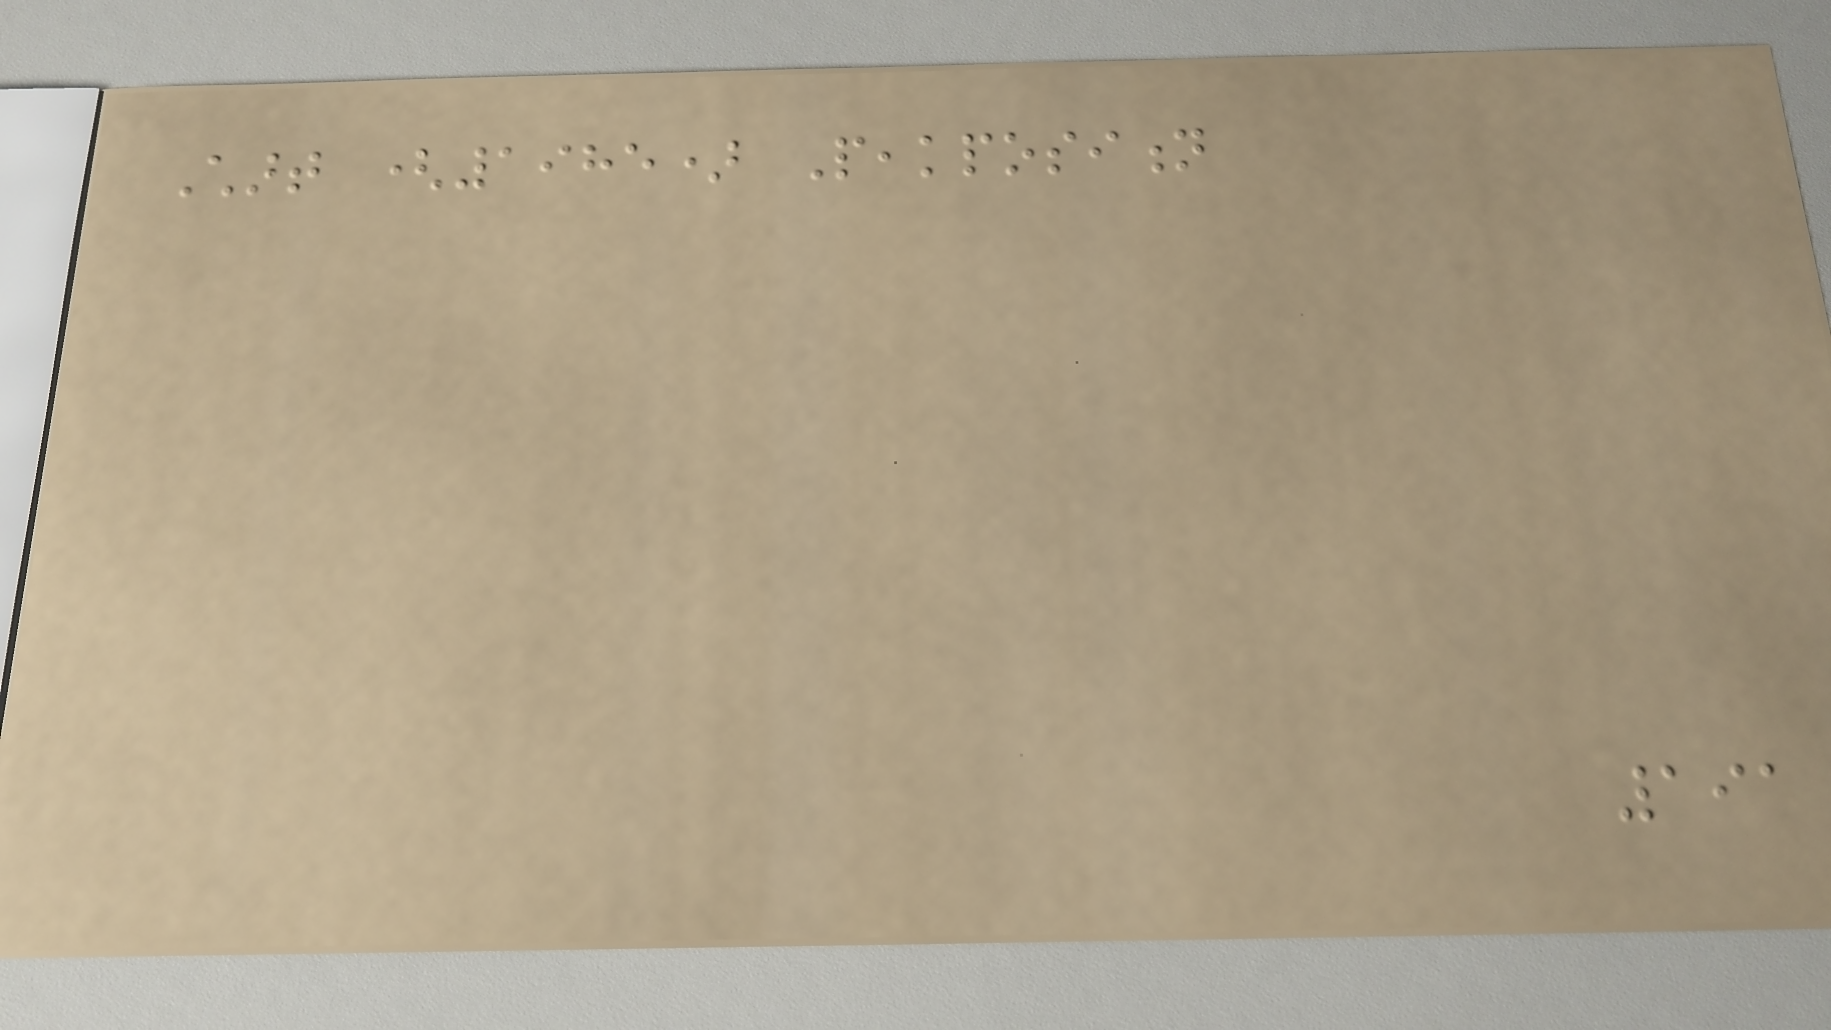Chart (1985) Peakposition
191
